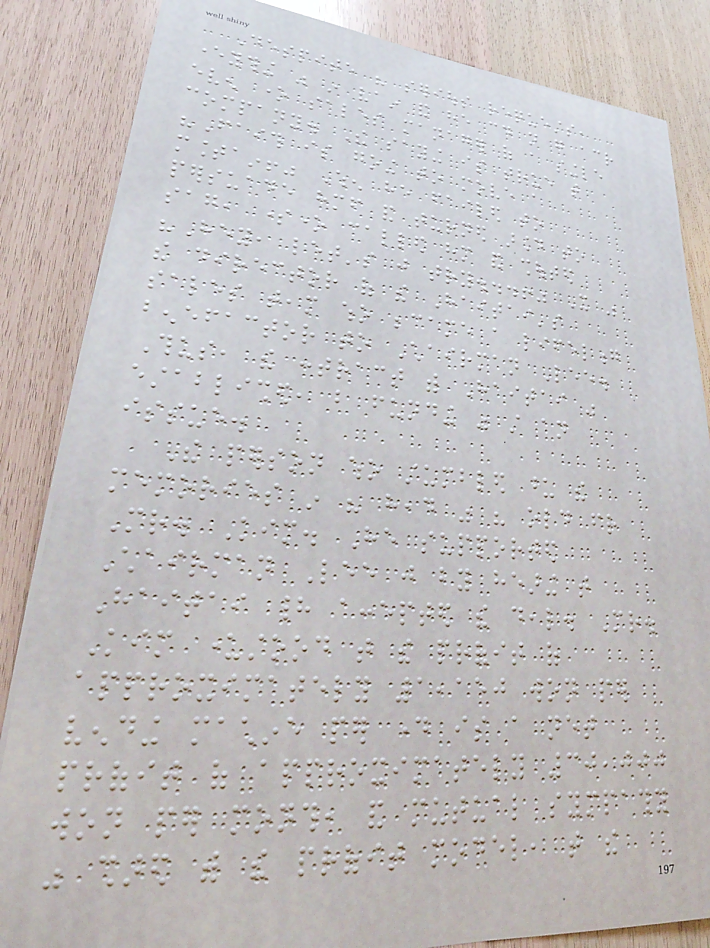Despite his serious requests,
everything was in vain and he could not go across
even one sales manager of a single
company. The saying is true that
"Faith is going to move a
mountain!" When he failed to
persuade himself and turned around to
sag, someone called him and shouted
"Hey, let's just try...!" It was
the director of the Haitai's
sales team who became a lifelong
benefactor to Chairman Lee.
Thus, the contract with Haitai was
established, but funding was still an
issue.
The person who stumbled upon the
memories in his head was his old friend
Mr. Kim. He supported
Chairman Lee just by hearing that
Haitai had accepted the deal. Mr.
Kim understood that the profit of
approximately 1,150 won per
vending machine per day is a net
profit of approximately 30,000
won per month, and mutual sympathy
was shared with the profit model, that the
